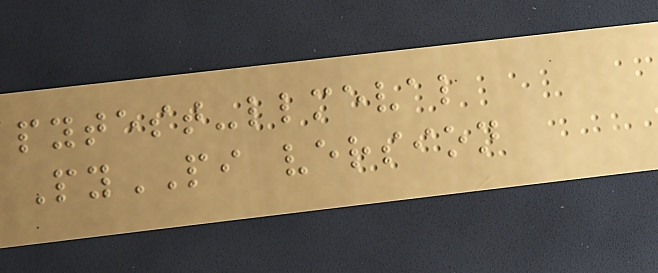pytest-llmeval
PyPI version
